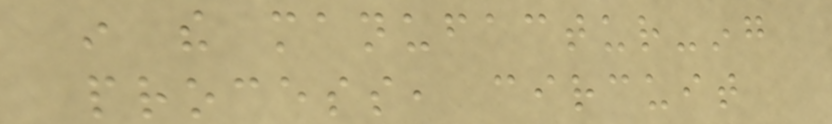in the manufactur-ing
process, circuit
